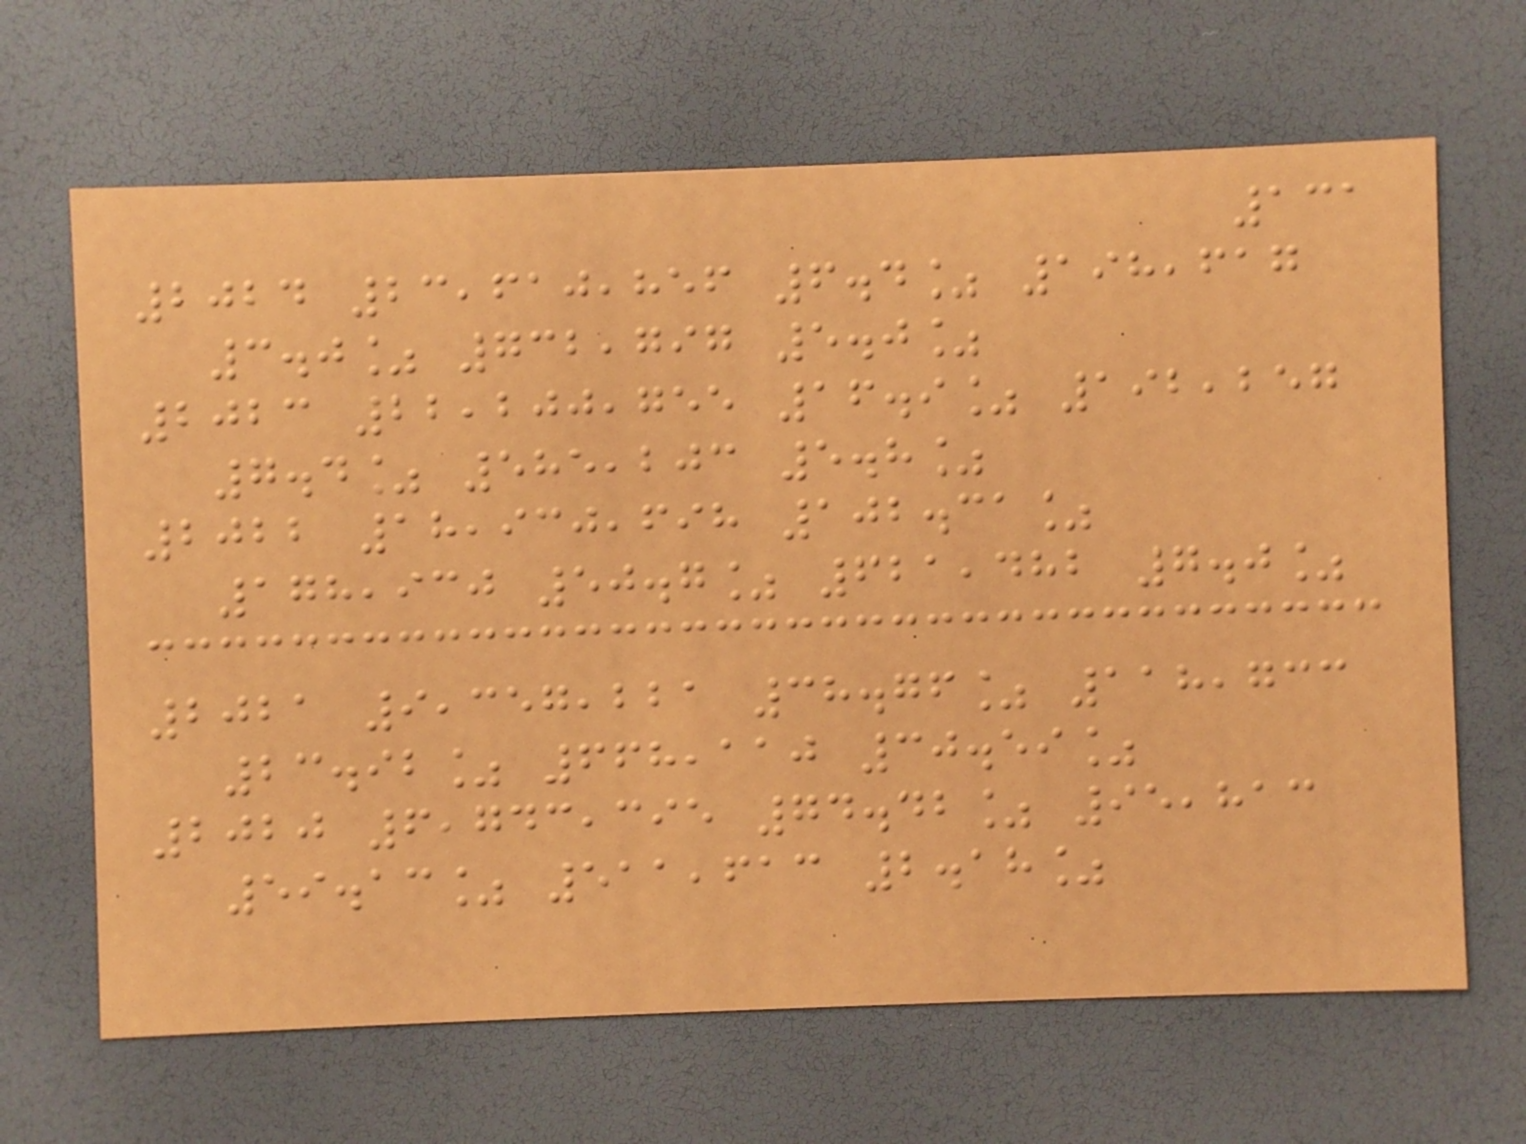131
2024 23,610,856 6.4% 198,617
3.0% 732,797 5.0%
2023 22,200,755 16.9% 192,257
7.4% 585,203 5.8%
2022 18,930,698 102.31%
178,930 50.7% 621,482 7.0%
2021 9,357,221 38.76% 118,733
23.92% 668,110 30.59%
2020 6,743,395 74.42% 95,813
59.13% 511,613 2.18%
